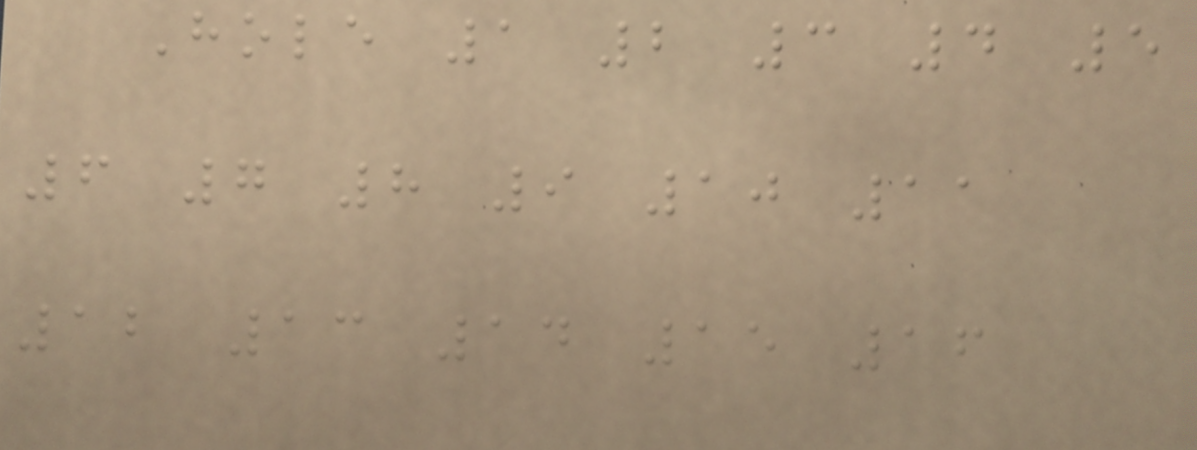Hole 1 2 3 4 5
6 7 8 9 10 11
12 13 14 15 16
